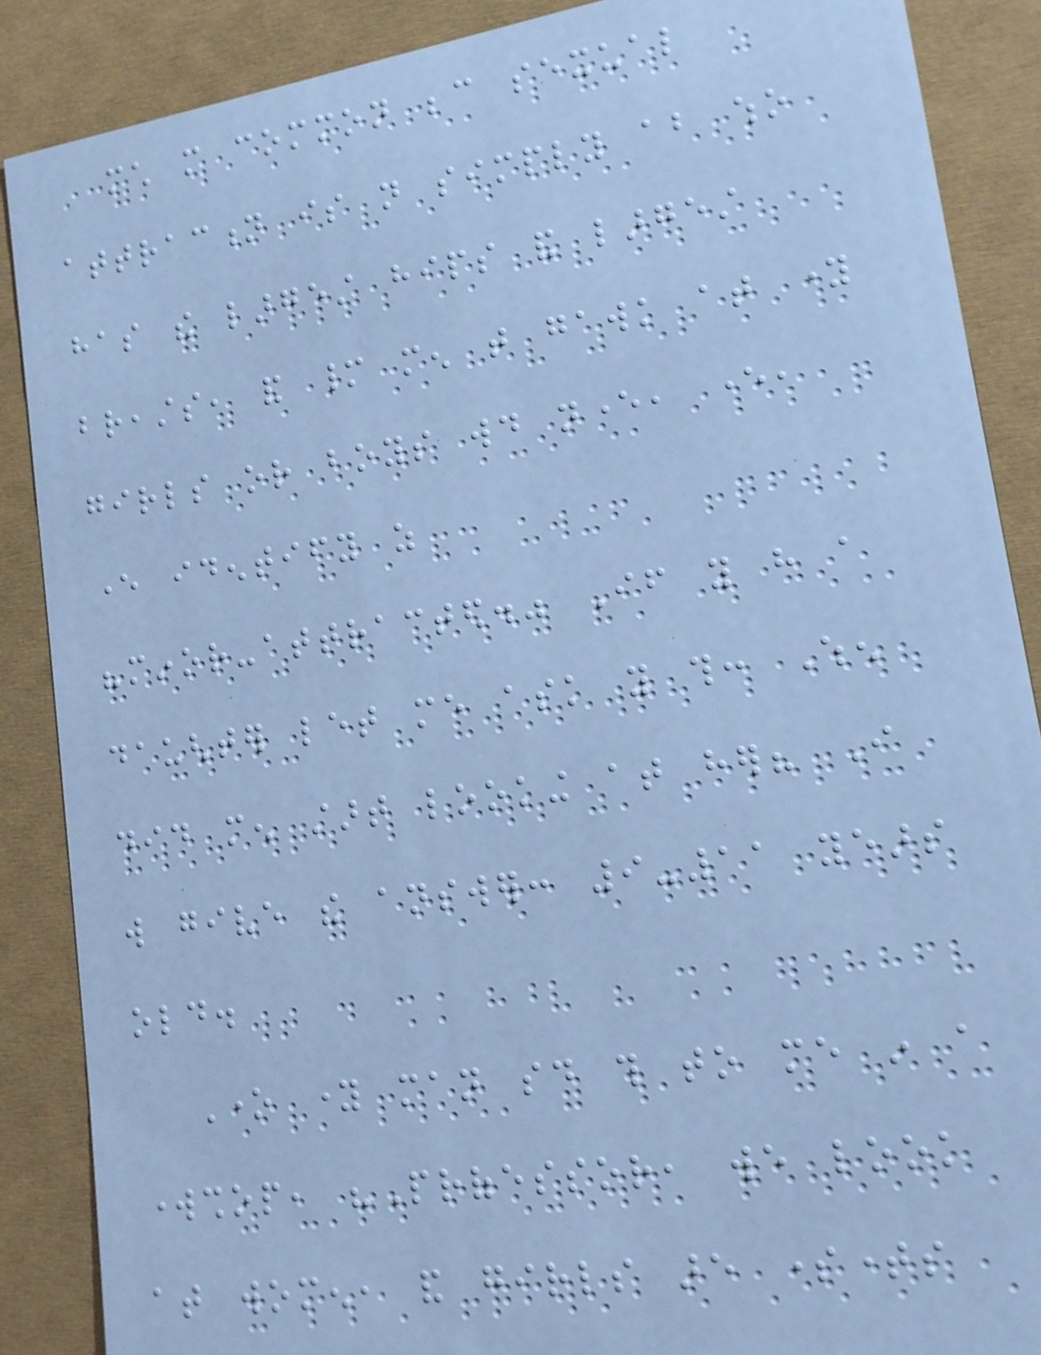much more common because sexual
attraction is not simply about who
has the largest hips and largest
breasts, and many men that gawk at young
girls or boys would never, ever,
ever identify as
"minor-attracted." If you have a
daughter let me ask you this: When
did men start looking at her? I
will give the answer: 9-11 years
old.
One young man said this to me in a
workshop, "Professor, we look
at women, and girls are sometimes
